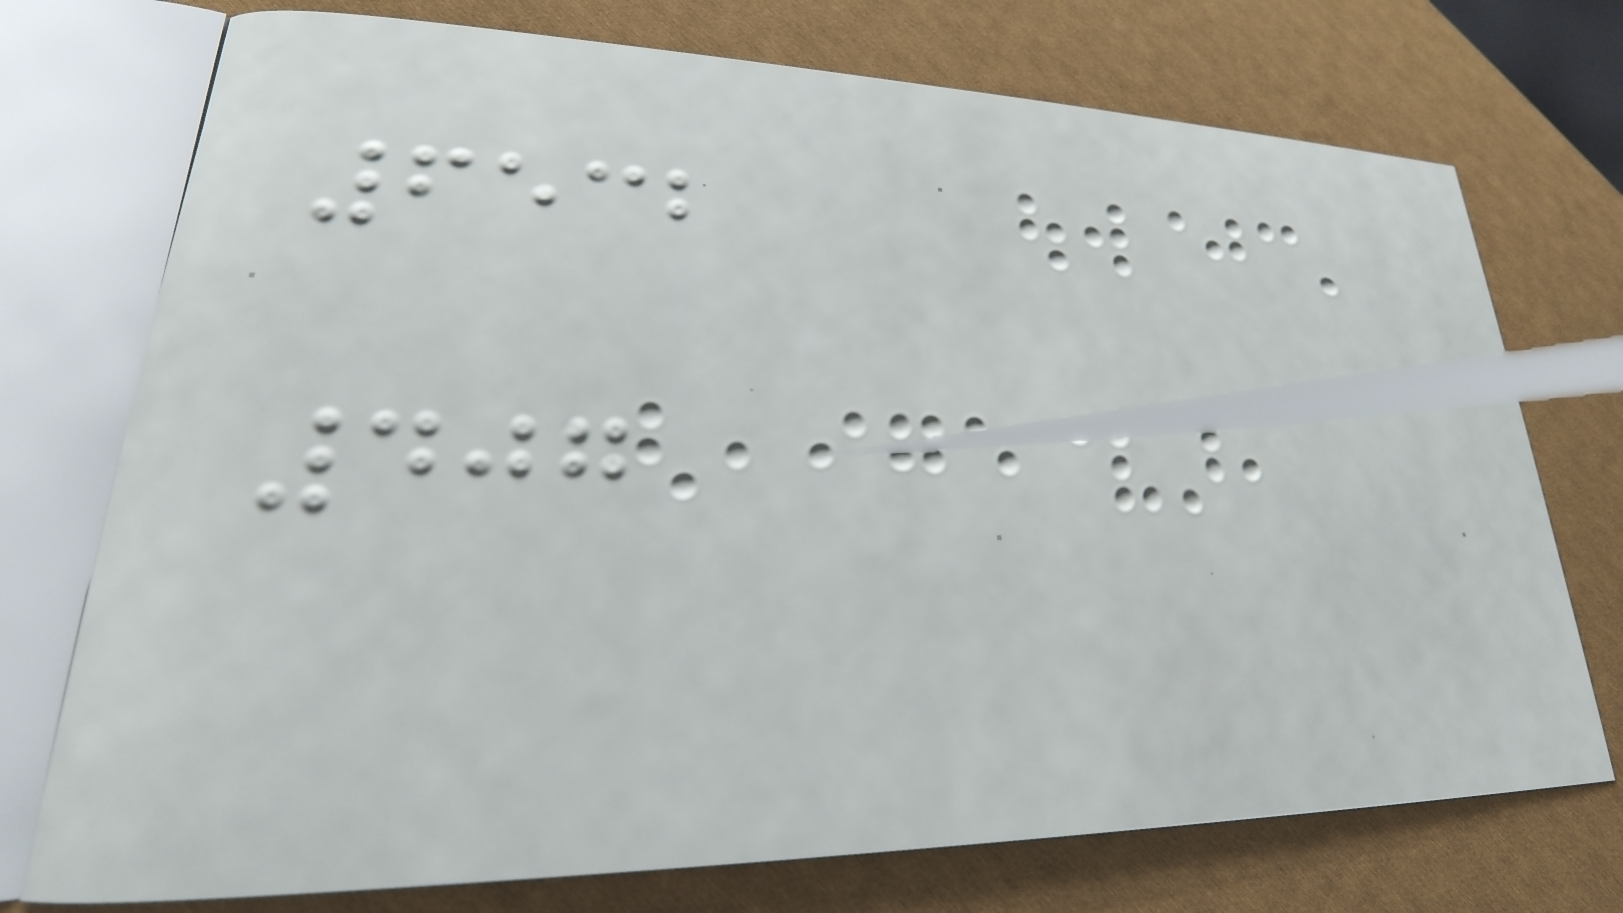6532
407
